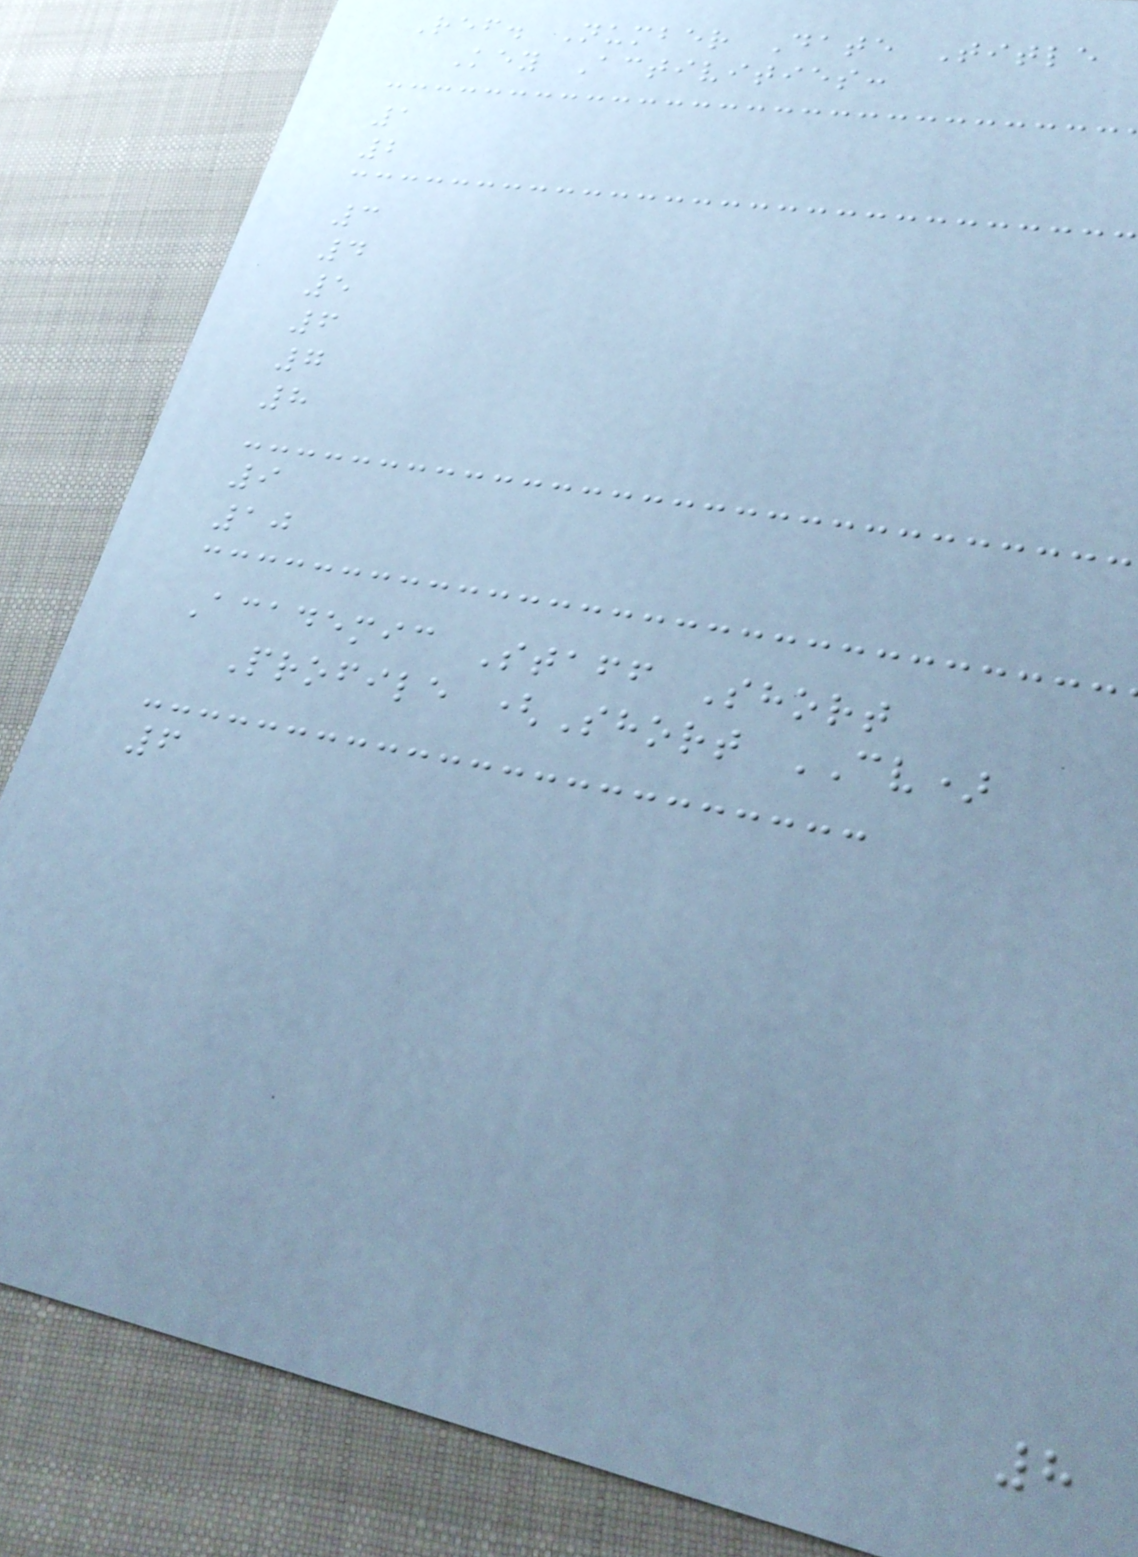Ref. Number Date Title
Key Activities:
1
2
3
4
5
6
7
8
9
10
Academic Staff Short
Profile (Short CV)
6
8
